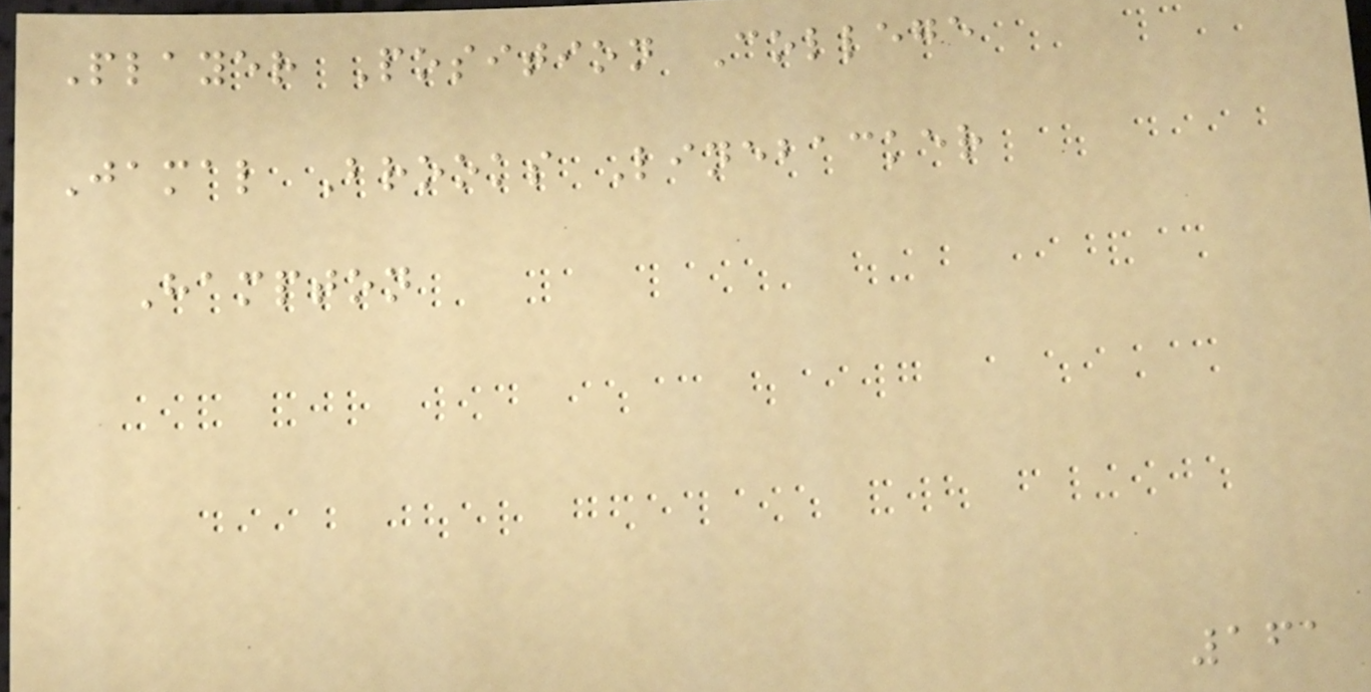Player Position College
Jamal Brooks Linebacker
Hampton
161
